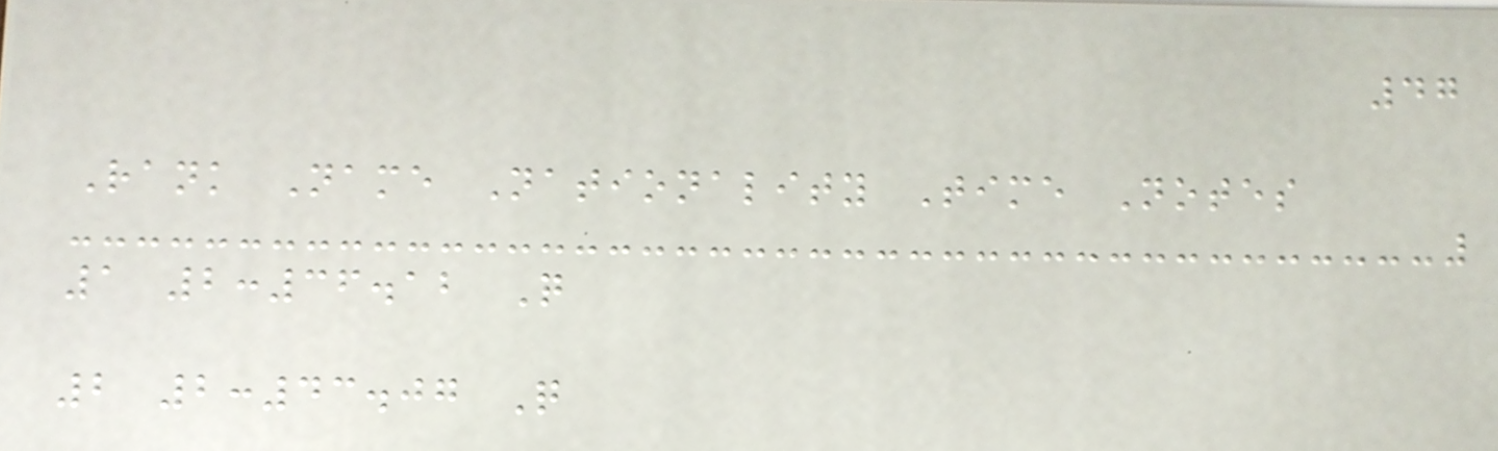47
Rank Name Nationality Time Notes
1 2:36.12 Q
2 2:43.07 Q
